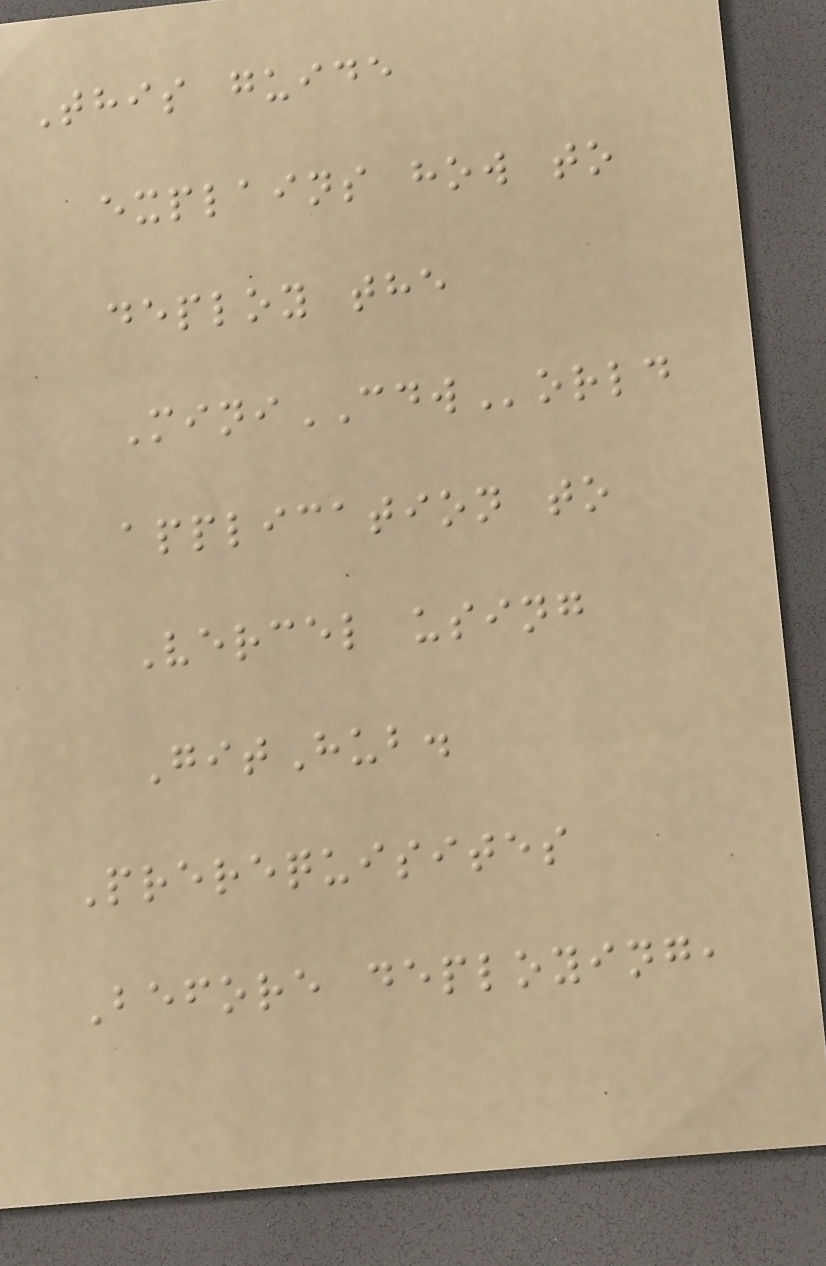This guide
explains how to
deploy the
MiniCDWorld
application to
Vercel using
GitHub.
Prerequisites
Before deploying,
